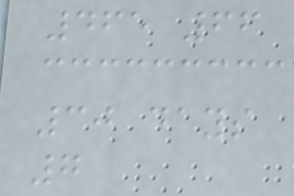465 66
30 days
7
